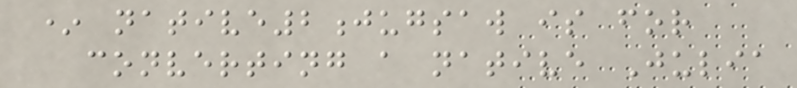* native2jugsaw is for
converting a native Julia
